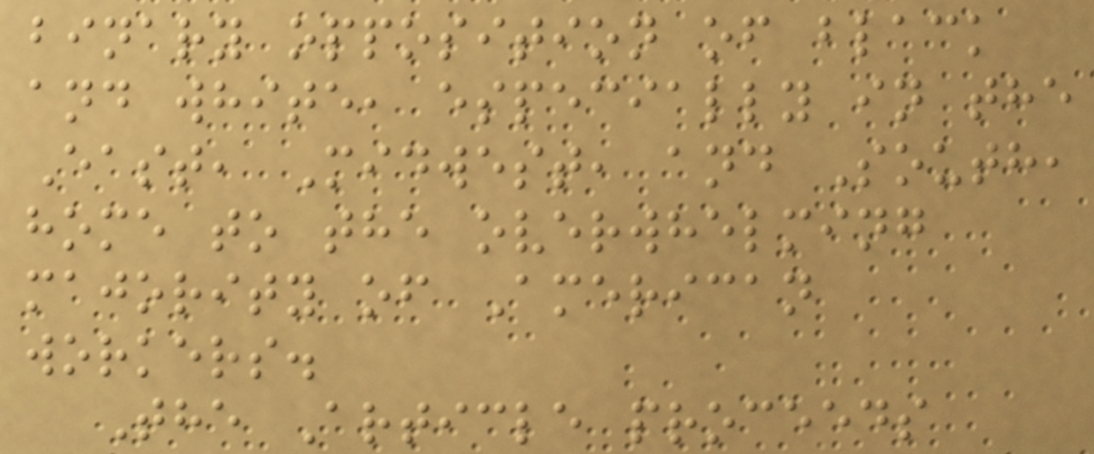binary opposition of black
and white, especially in the
East, Midwest, and South,
home to the overwhelming
majority of American
workers.
The Article proceeds
